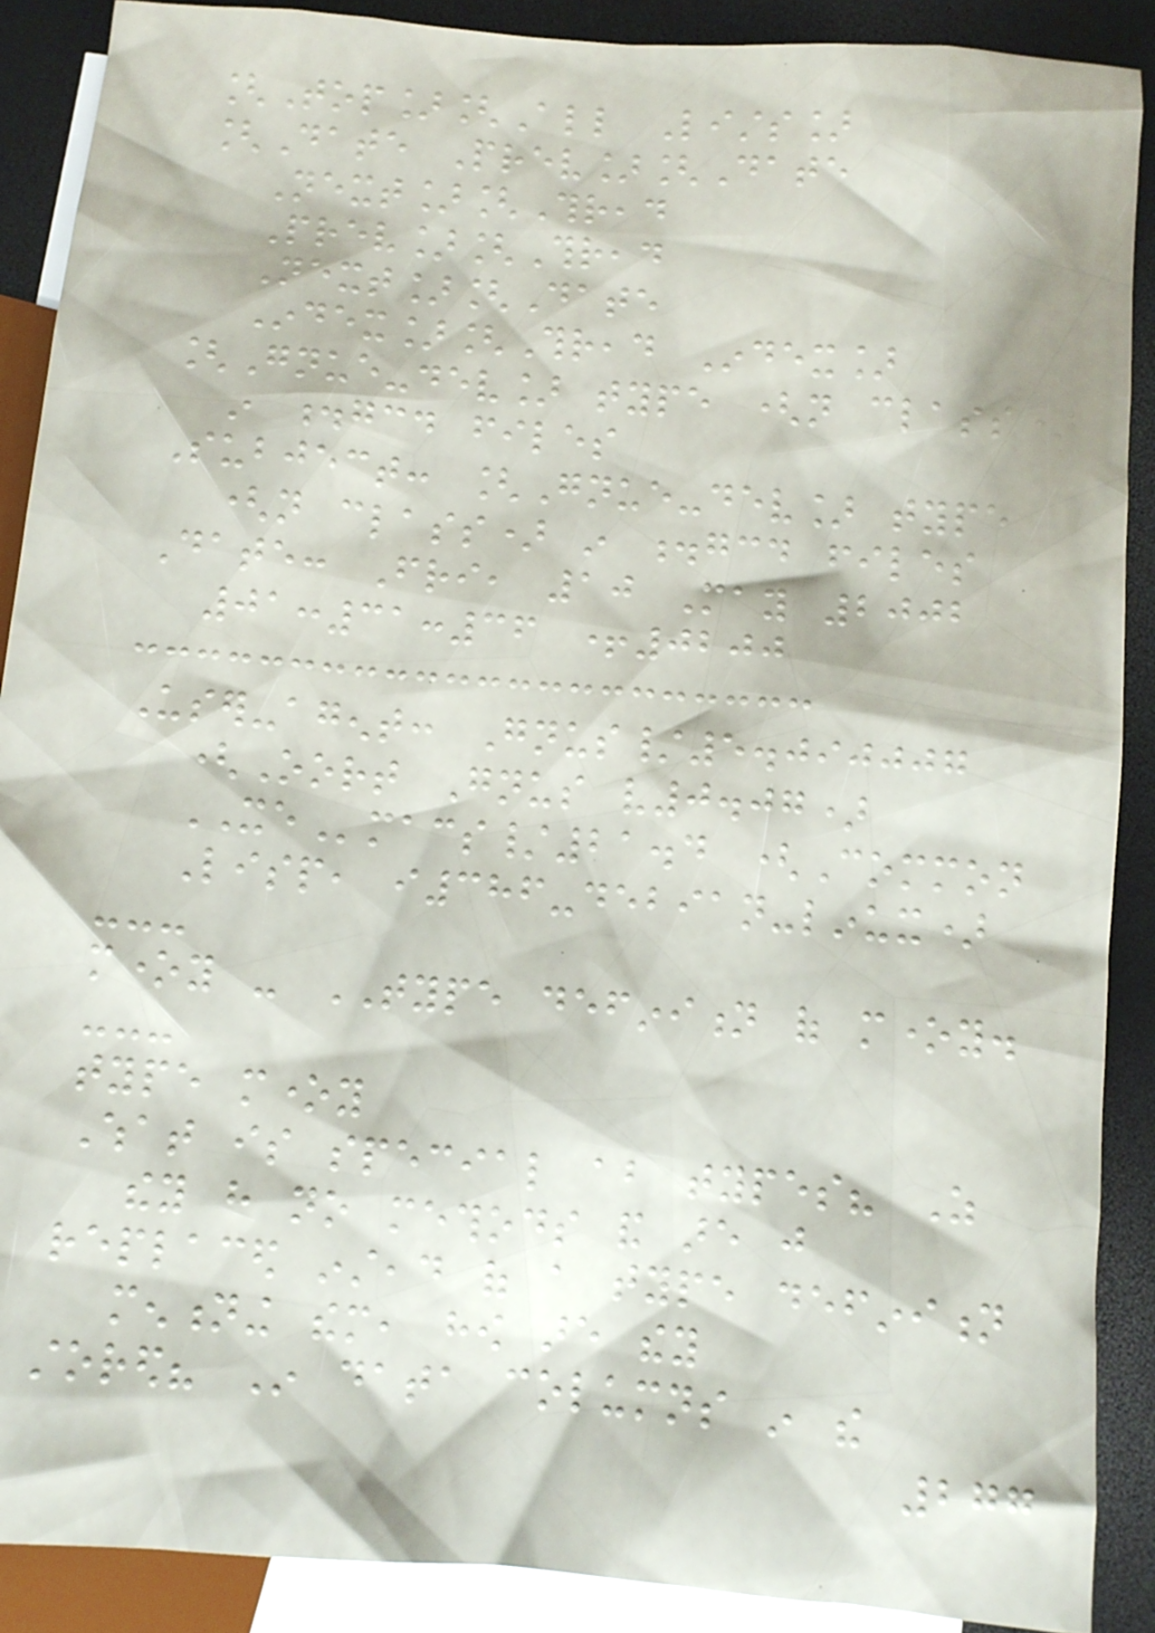[Top][All Lists]
[Date Prev][Date
Next][Thread
Prev][Thread
Next][Date
Index][Thread Index]
[Gnue-dev] type (not class)
in .gcd files
Subject: [Gnue-dev] type
(not class) in .gcd files
Date: Fri, 10 May 2002
01:31:36 +0200
User-agent: Gnus/5.090007
(Oort Gnus v0.07)
XEmacs/21.4 (Common
Lisp, i386-debian-linux)
---
money - TYPE definition of money.
---
type money
What is special about types? As
they have no methods and are just
replaced instead of a type definition
mentioning them, how are they
stored? In data columns in the
277
